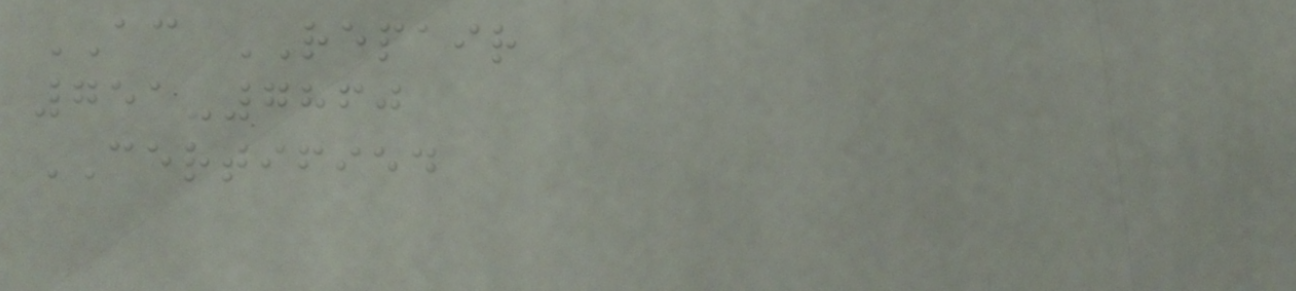AC REPAIR
751-7860
CERTIFIED
